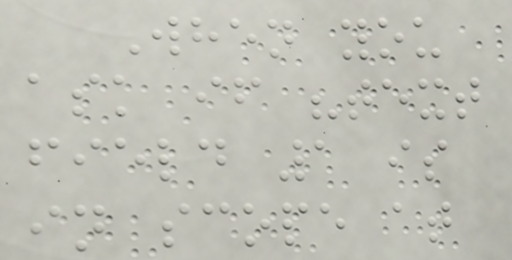When you
ask if "text
field 1 is
in scope at
